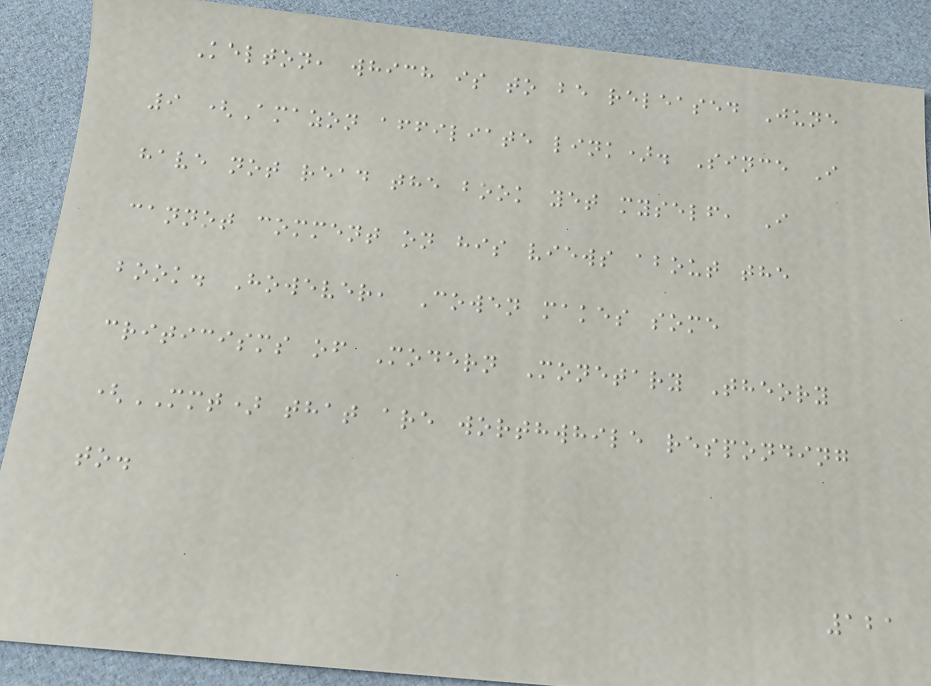Kelton, which is to be released June
9 (Amazon affiliate link). Since I
have not read the book yet myself, I
cannot comment on his views about the
book. However, Cowen makes some
criticisms of Modern Monetary Theory
(MMT) that are worthwhile responding
to.
121
